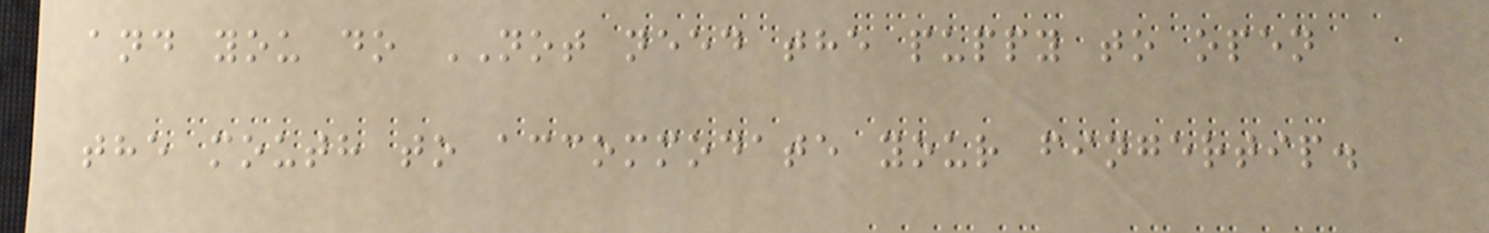and you do NOT need the puppy to open
the mouth to accommodate your fingertip.
